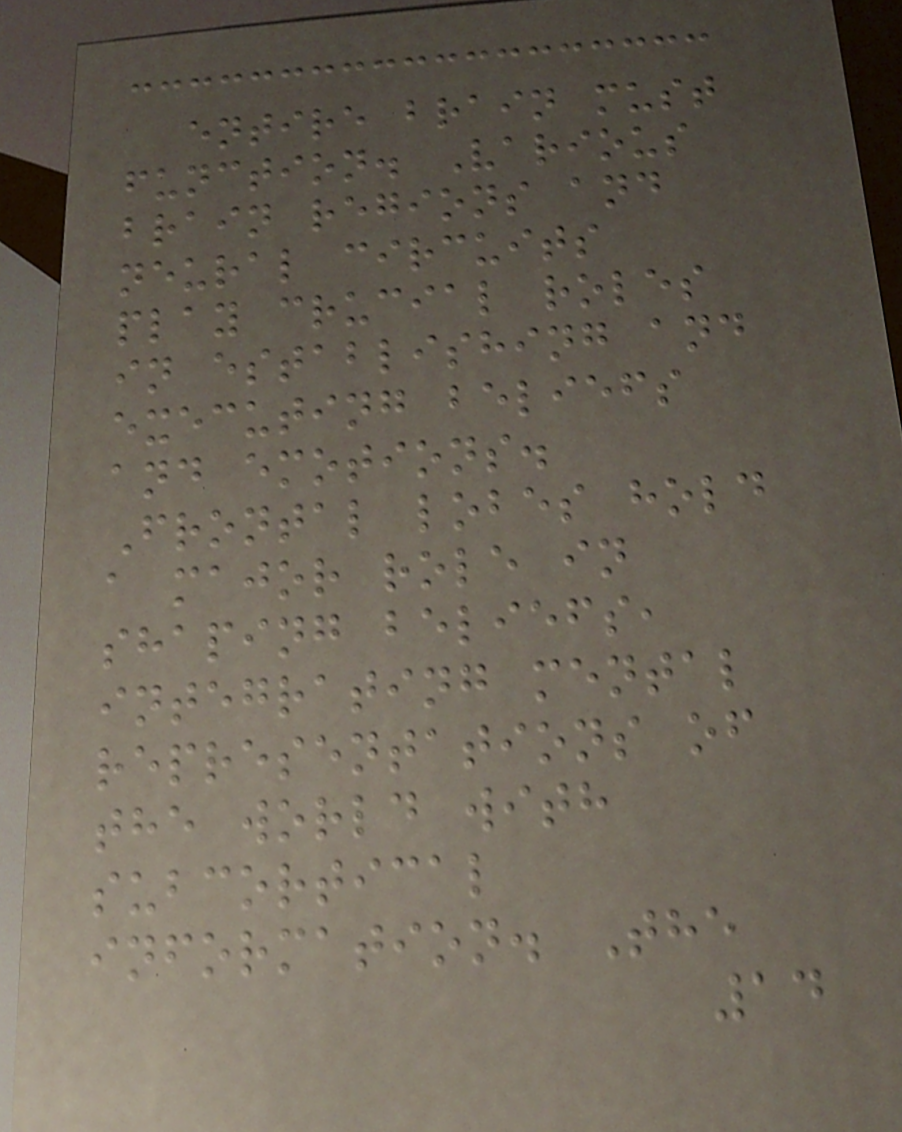entire brain must
function. Various
brain regions and
neural circuits
play crucial roles
in establishing and
executing beliefs
and emotions.
Frontal lobes hold
a major role in
shaping beliefs,
integrating mental
representations of
the world with
subcortical
information. The
14
